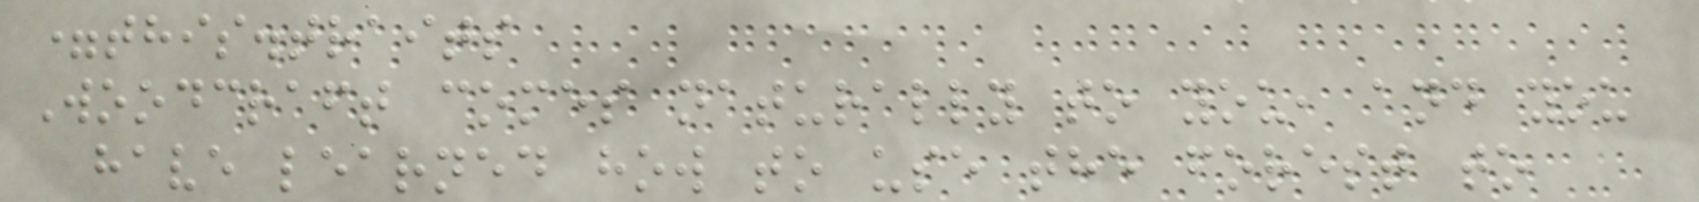=this.traits
Woodcraft comes naturally to you, and you
have learned how to use the forest to
